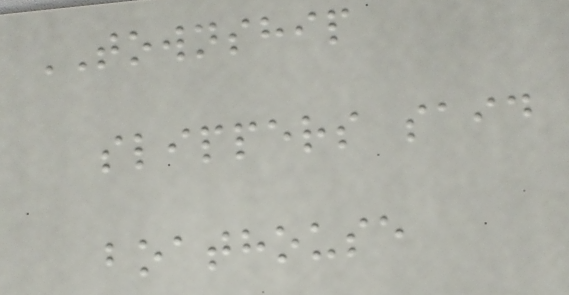TOWNSHIP
slippers said
boathouse
